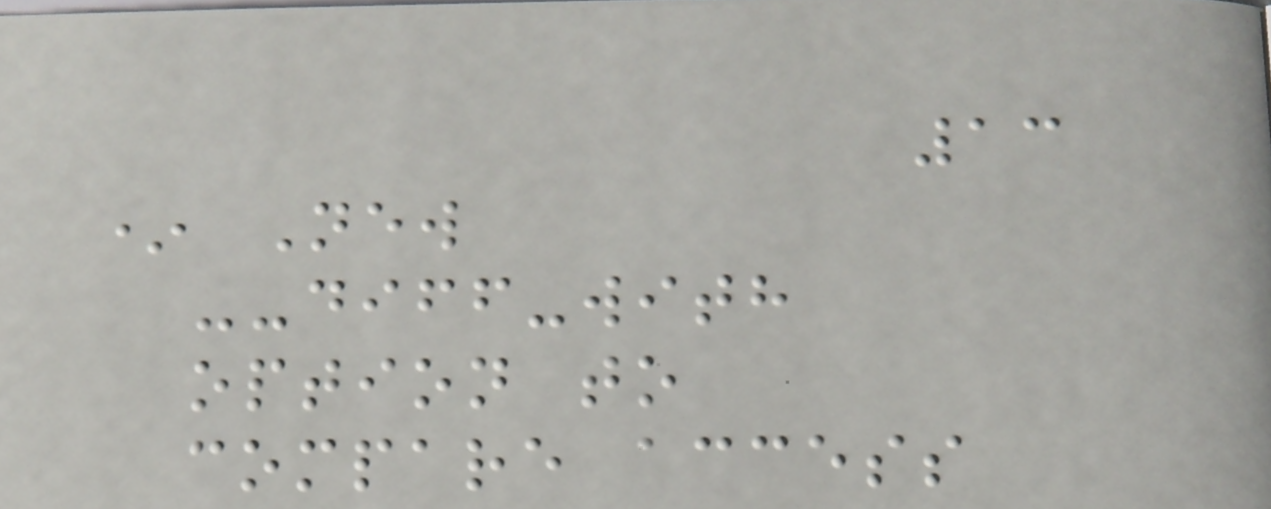13
* New
--diff-with
option to
compare access
